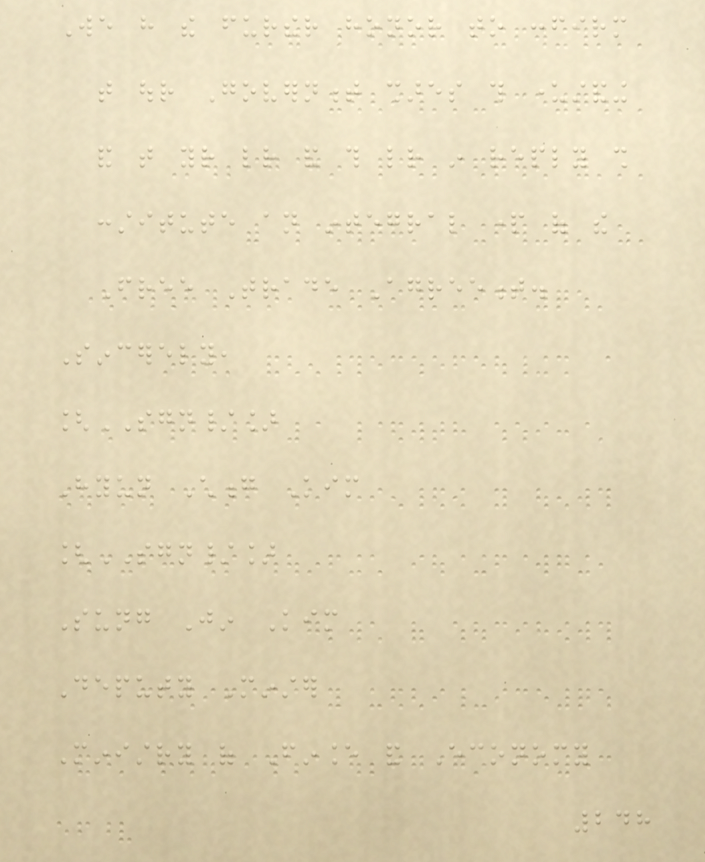We have the further honor to confirm
that our Government shares this understanding
and that your letter and this letter in reply shall
constitute an integral part of the
Free Trade Agreement.
Sincerely,
[SGN/]
Hyun Chong Kim
[SGN/]
Sung Jin Kim
Deputy Minster
Ministry of Finance and Economy
248
